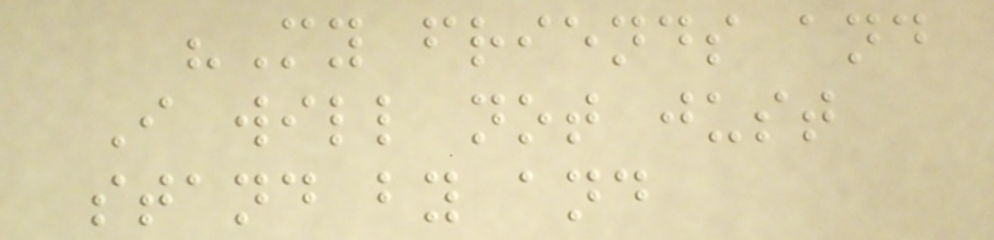"My friends and
I will not just
stand by and
